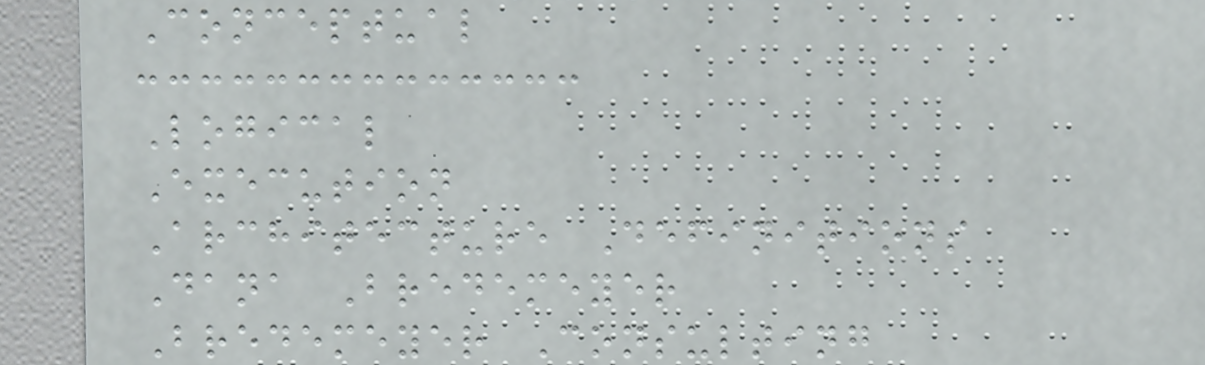Conceptual
Logical
Execution
Architecture Definitions
Dana Bredemeyer
Bredemeyer Consulting
